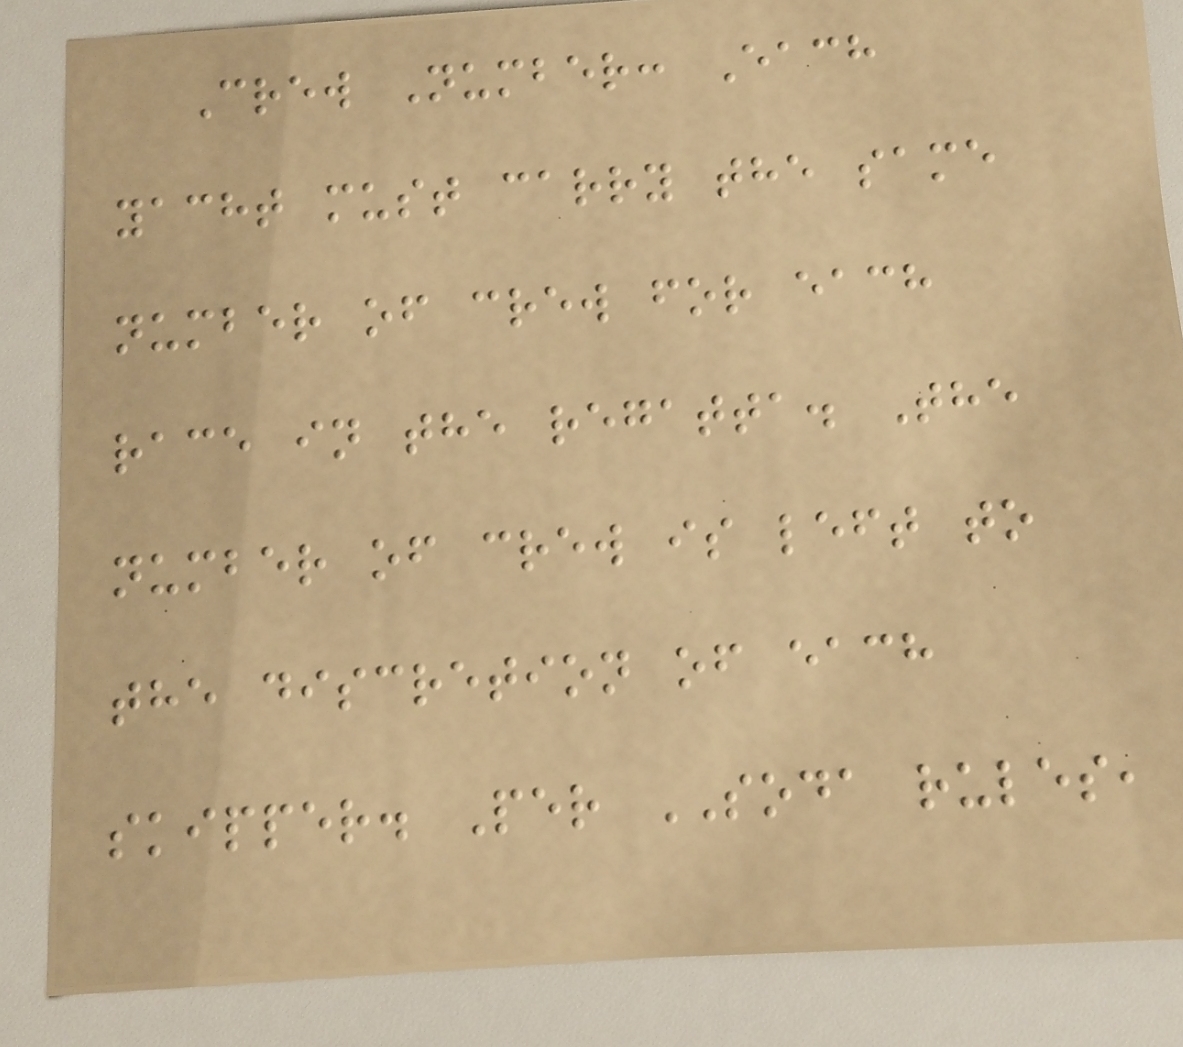Crew Number: Each
yacht must carry the same
number of crew for each
race in the regatta. The
number of crew is left to
the discretion of each
skipper. Per SODA rules,
